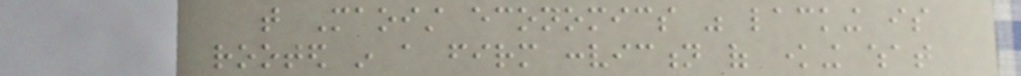that Maoist economics was lacking is
rooted in a firm conviction of knowing what
